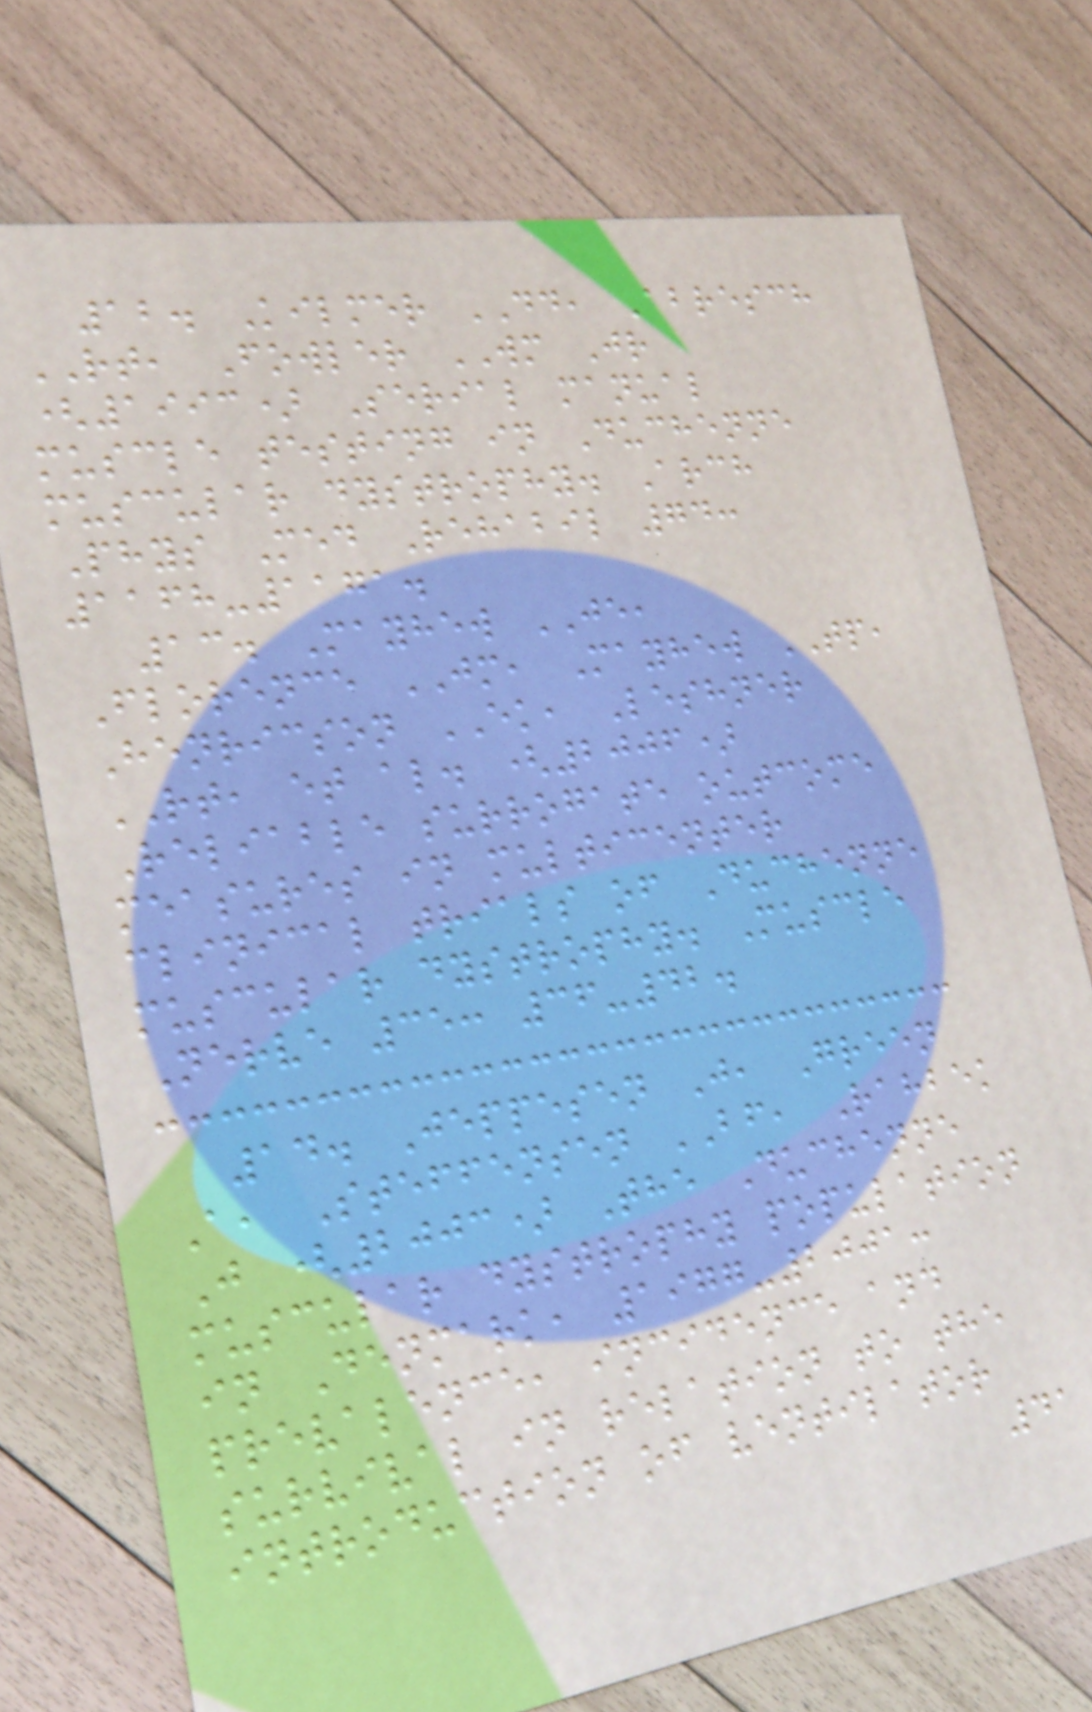12. Kilmer DD, Abresch
RT, Fowler WM Jr
(1993) Serial manual
muscle testing in Duchenne
muscular dystrophy. Arch
Phys Med Rehabil 74:
1168-1171.
13. Mayhew JE,
Florence JM, Mayhew TP,
Henricson EK, Leshner
RT, et al. (2006)
Reliable surrogate outcome
measures in multicenter
clinical trials of Duchenne
muscular dystrophy. Muscle
Nerve 35: 36-42.
14. Jeppesen J, Green
A, Steffensen BF, Rahbek
J (2003) The Duchenne
muscular dystrophy population
in Denmark, 1977-2001:
prevalence, incidence and
survival in relation to the
introduction of ventilator
41
